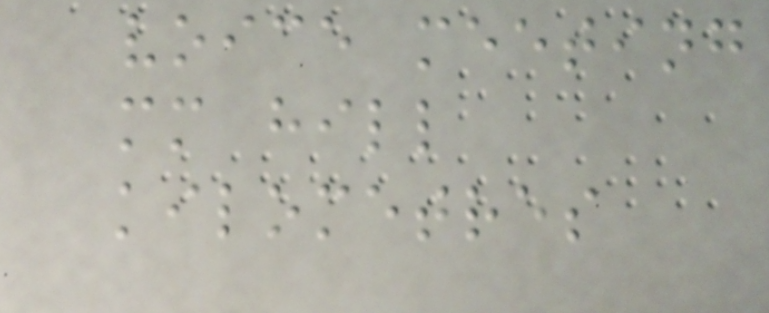voice meeting
mm hill
kilometres
